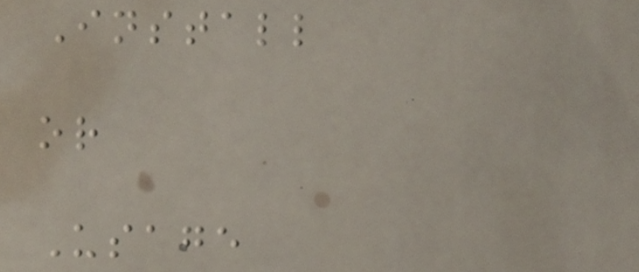Install
or
Usage
